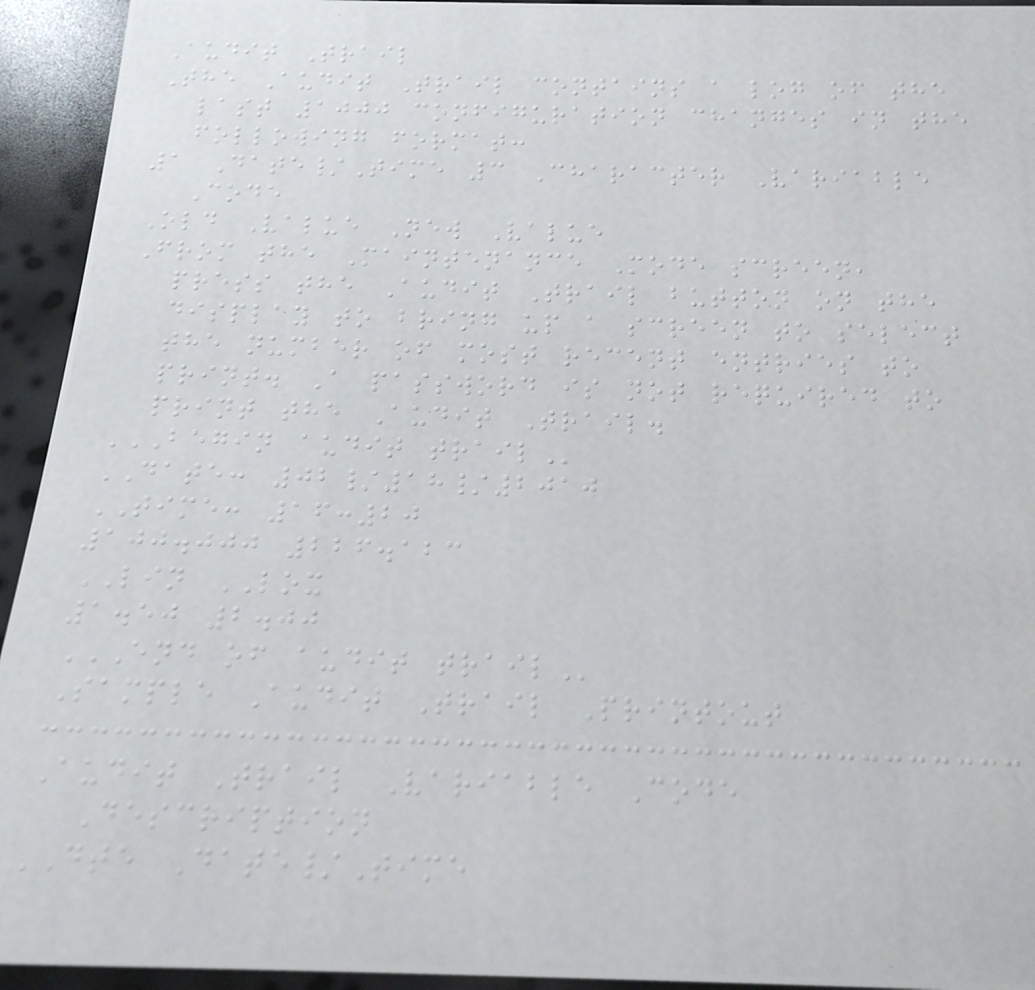Audit Trail
The Audit Trail contains a log of the
last 1000 configuration changes in the
following format:
1 Date/Time 3 Character Variable
Code
Old Value New Value
From the Maintenance Mode screen,
press the Audit Trail button on the
display to bring up a screen to select
the number of most recent entries to
print. A password is not required to
print the Audit Trail.
BEGIN AUDIT TRAIL
DATE: 02/18/2010
TIME: 16:20
100.000 226.123
LIN LOX
1.50 2.00
END OF AUDIT TRAIL
Sample Audit Trail Printout
Audit Trail Variable Code
Description
DTE Date/Time
